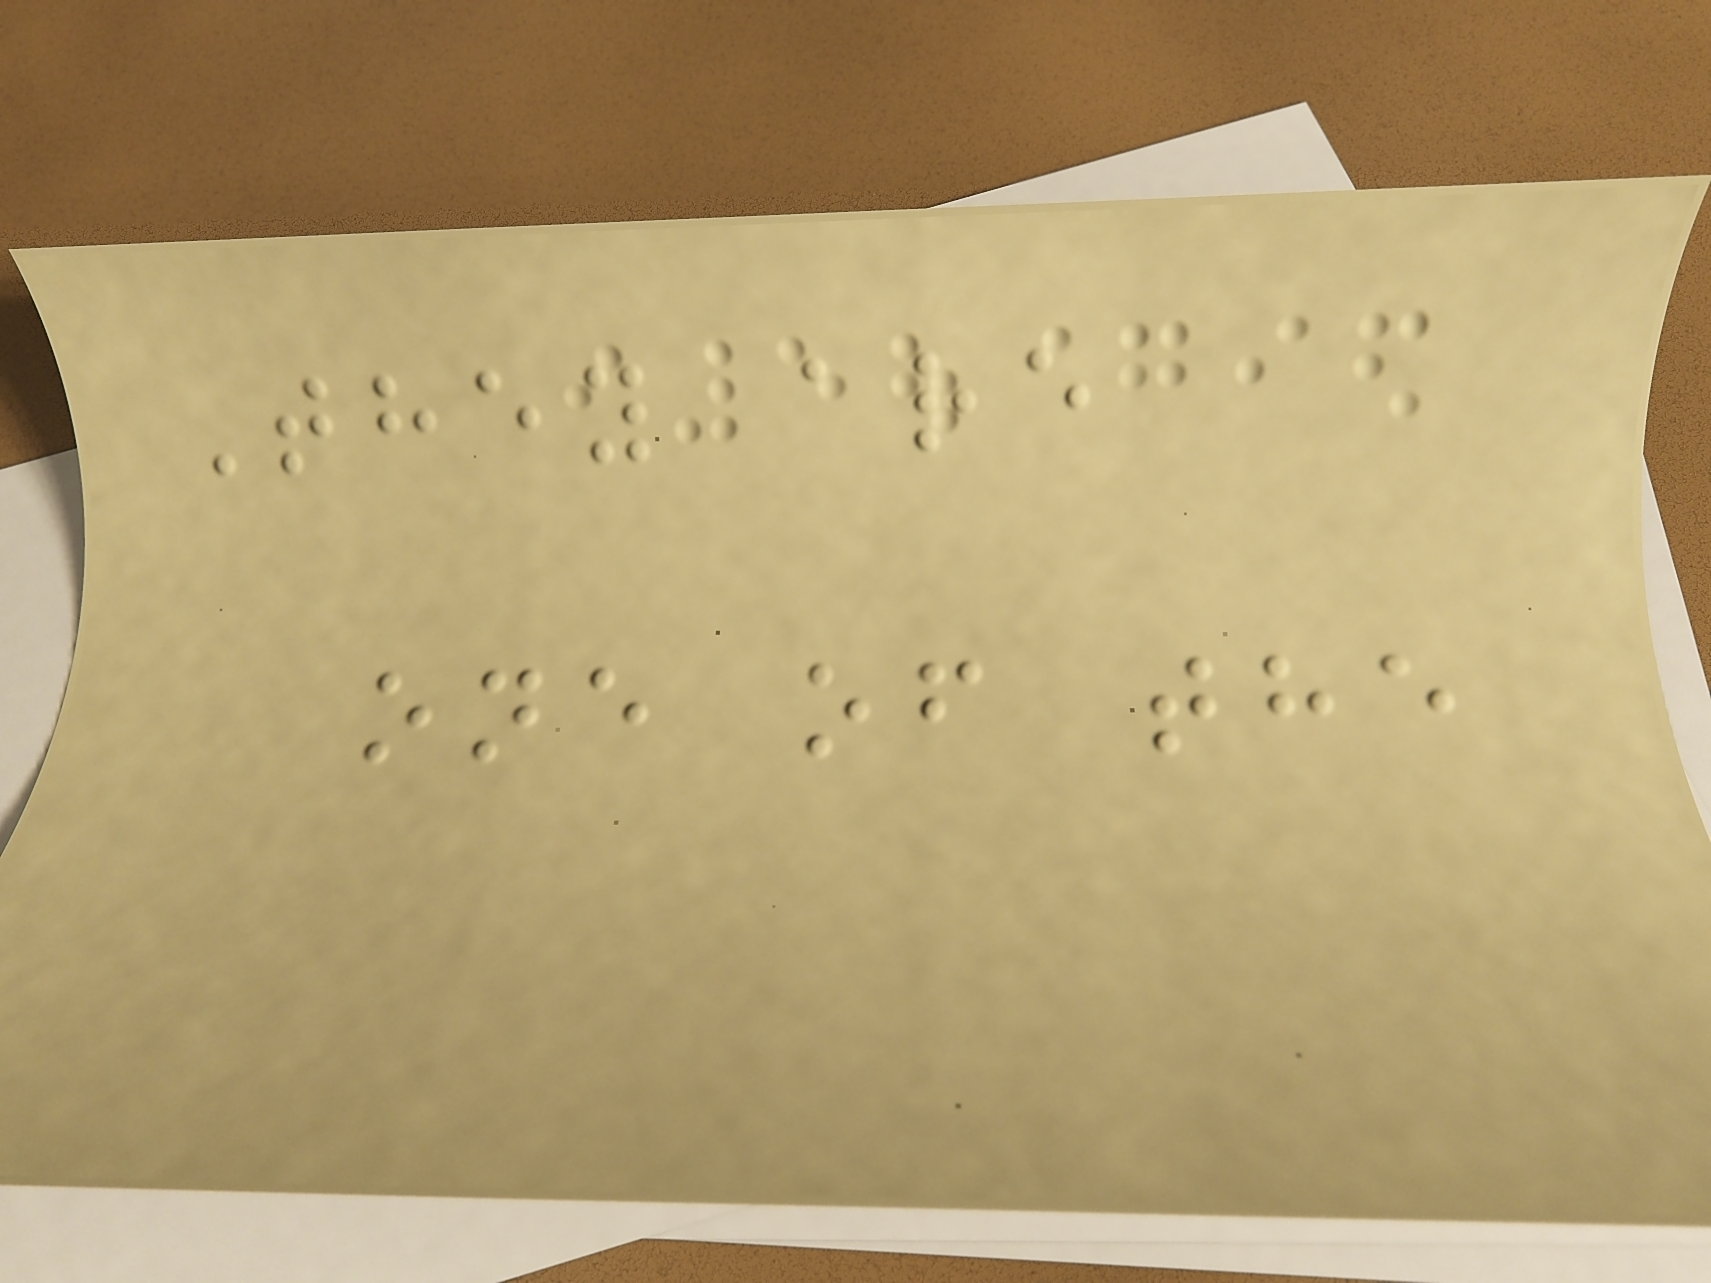They are
one of the
